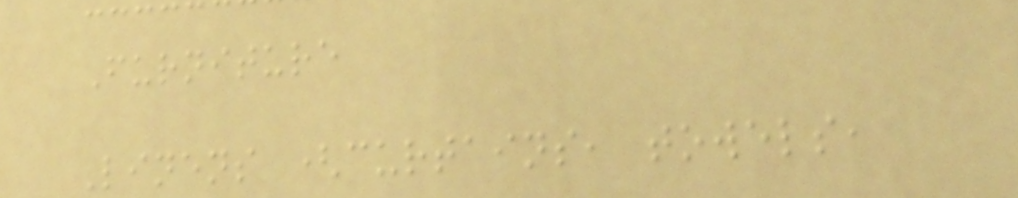Furniture
Linens (curtains, towels,
